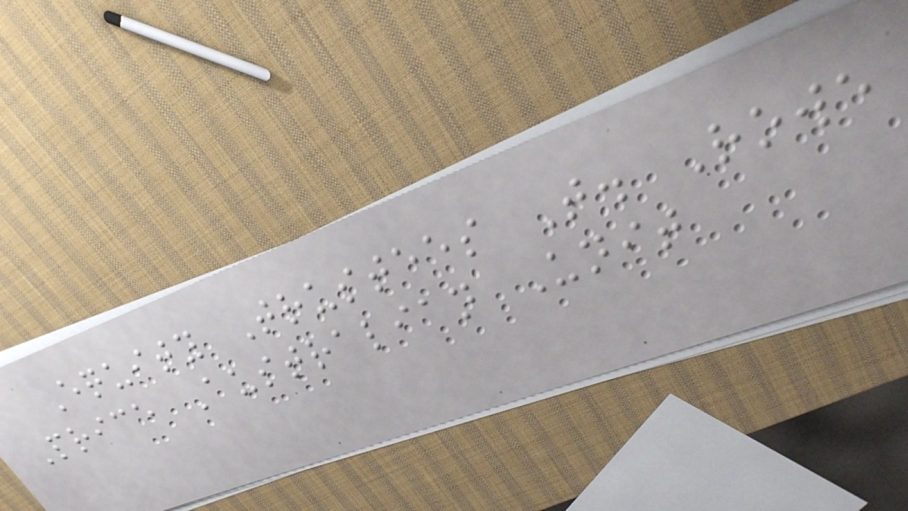Equity Trustees T. Rowe
Price Australian Unit
